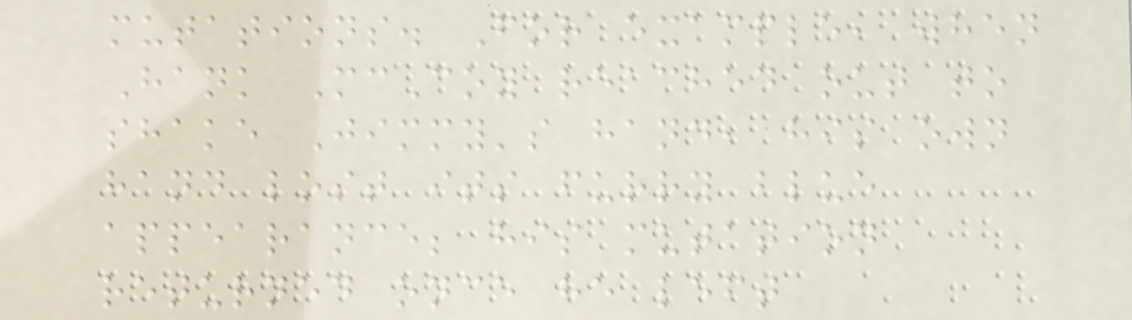mutations. For example, when
Hank McCoy reached out to
shake Jimmy's hand, his own
hand lost its furry blue
appearance; his mutation
returned once he left
